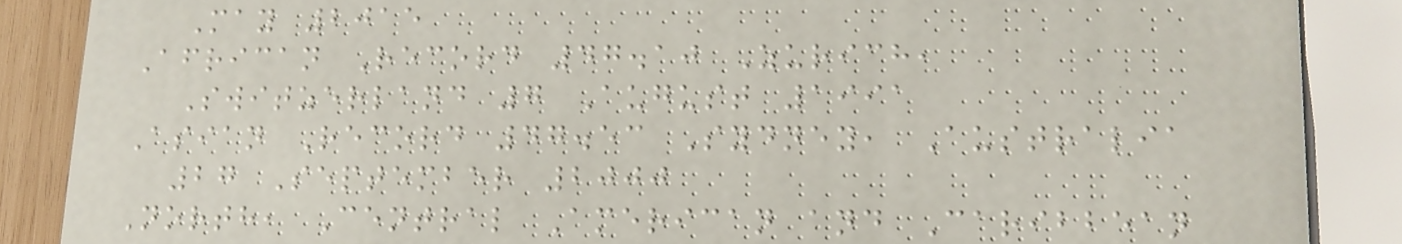May 2015
African Record 47.10 Zurich,
Switzerland 7 August 1991
Asian Record 47.53 Sydney, Australia
27 September 2000
North, Central American and Caribbean
